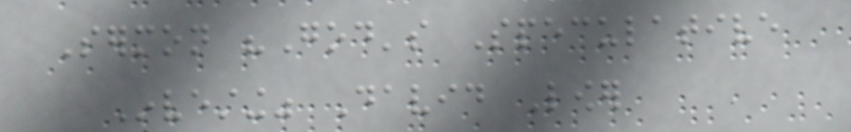Sermon "God's Speculative
Investing" David Lower
